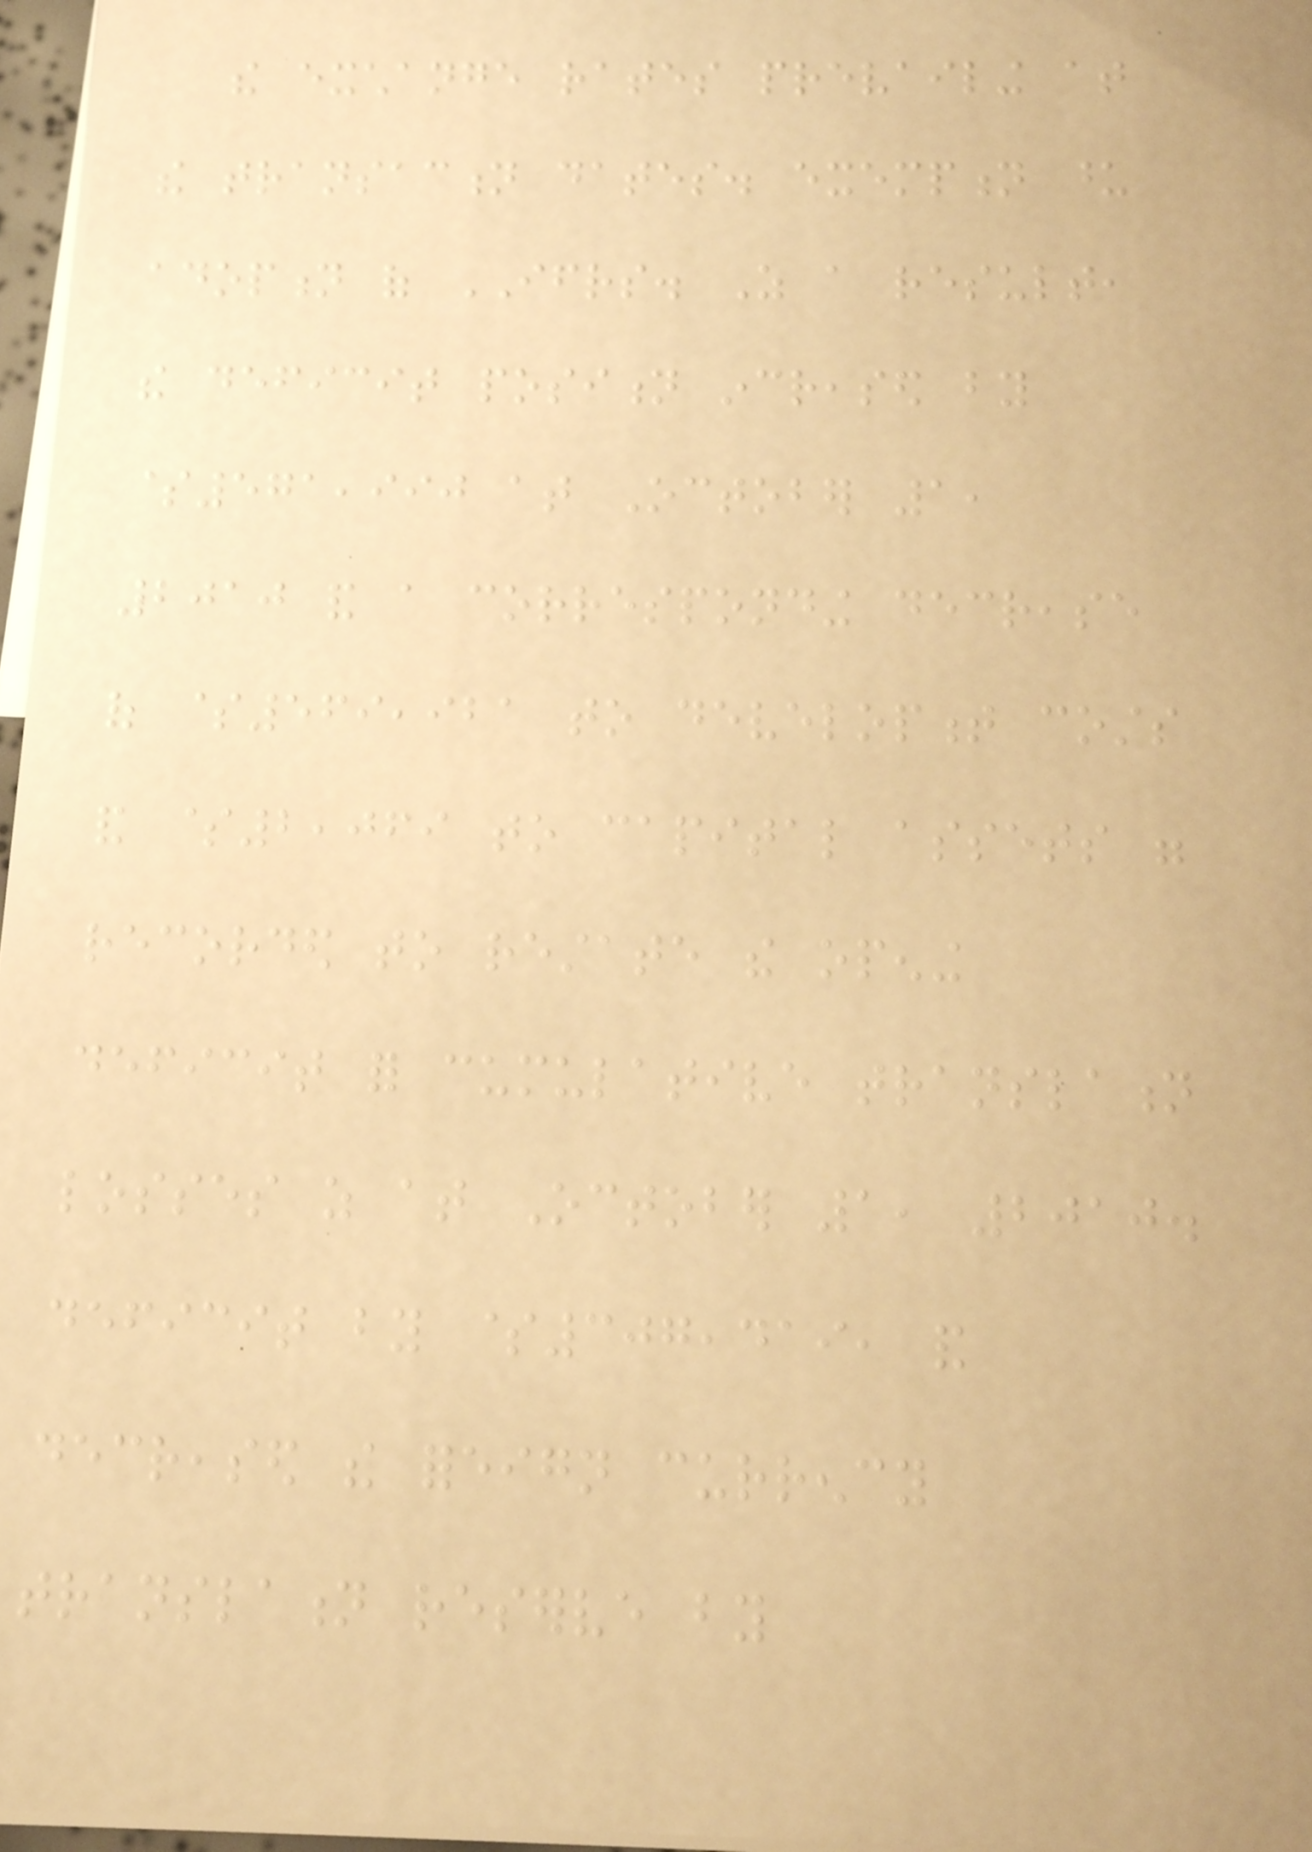the exchange rates prevailing at
the transaction dates. exemption upon
adoption of IFRS. As a result,
the deficit position increased by
$571,990 at October 1,
2010 and a corresponding decrease
of $569,921 to development costs
and $2,069 to capital assets were
recorded to restate the opening
deficit for cumulative translation
losses as at October 1, 2010.
deficit by $307,419, and
decreased the foreign currency
translation reserve by
